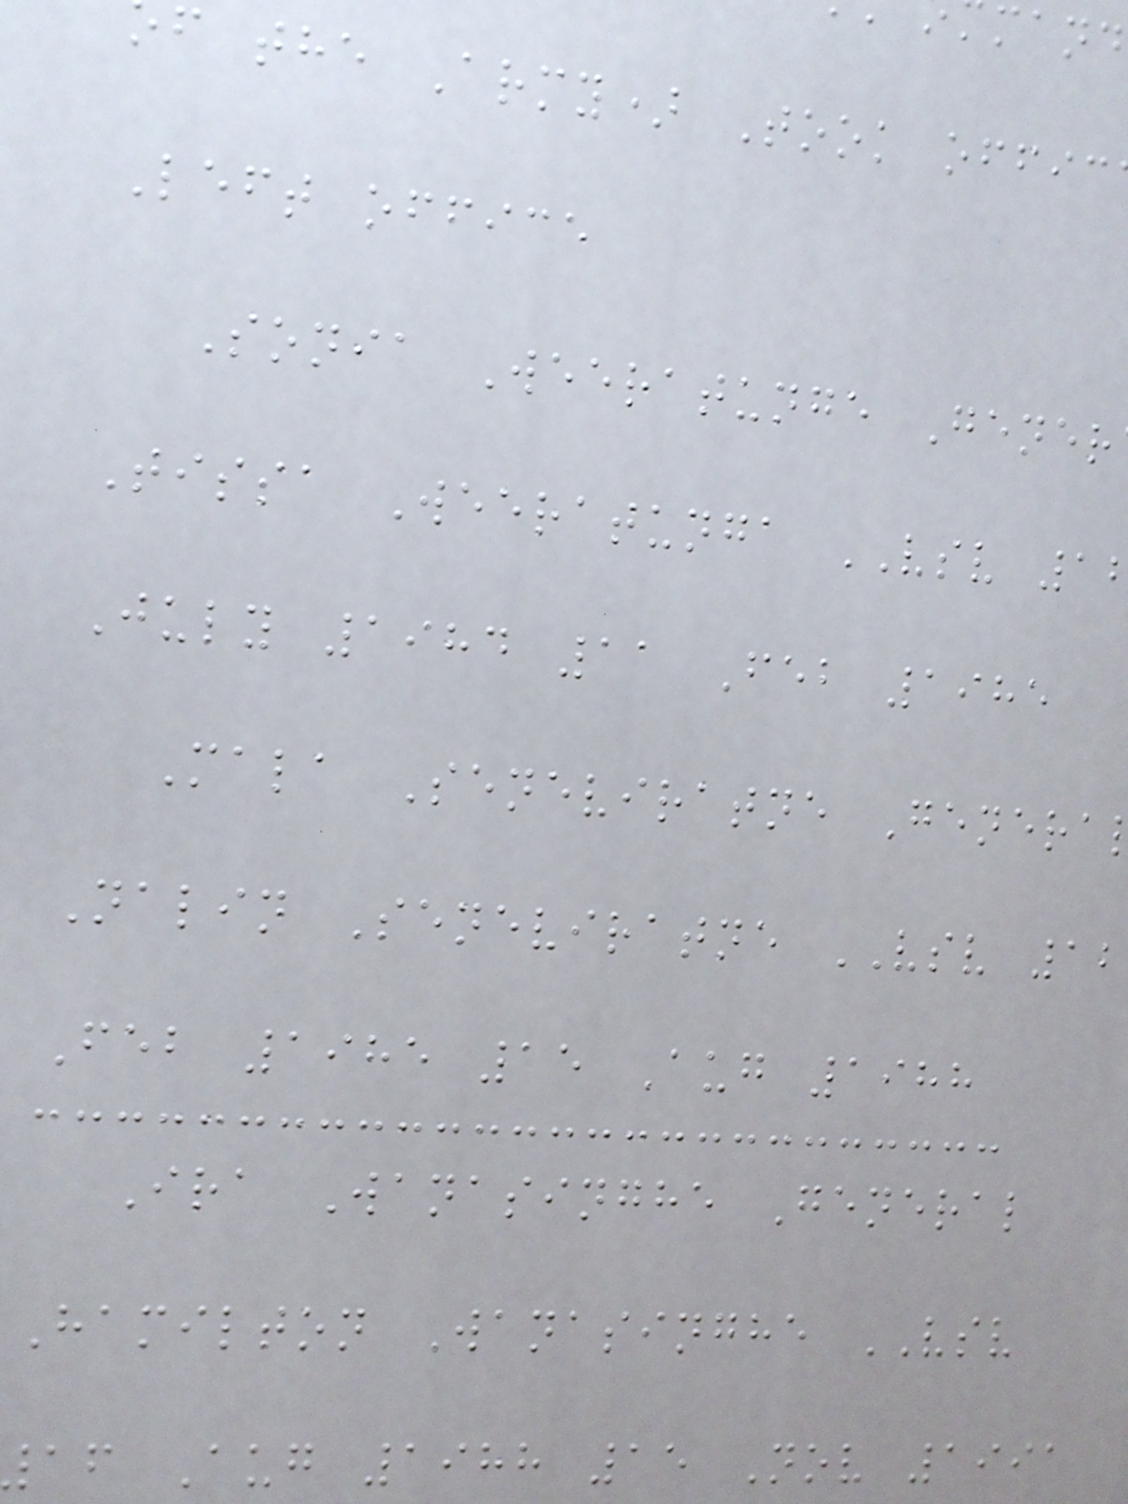f the Army) Took offic
Left office
Sonia Weeratunge Gener
Tissa Weeratunga VSV 1
July 1984 11 Feb 1985
Mala Seneviratne Genera
Nalin Seneviratne VSV 12
Feb 1985 15 Aug 1988
Ira Wanasinghe General
Hamilton Wanasinghe VSV
af Aug 1988 15 Nov 1991
